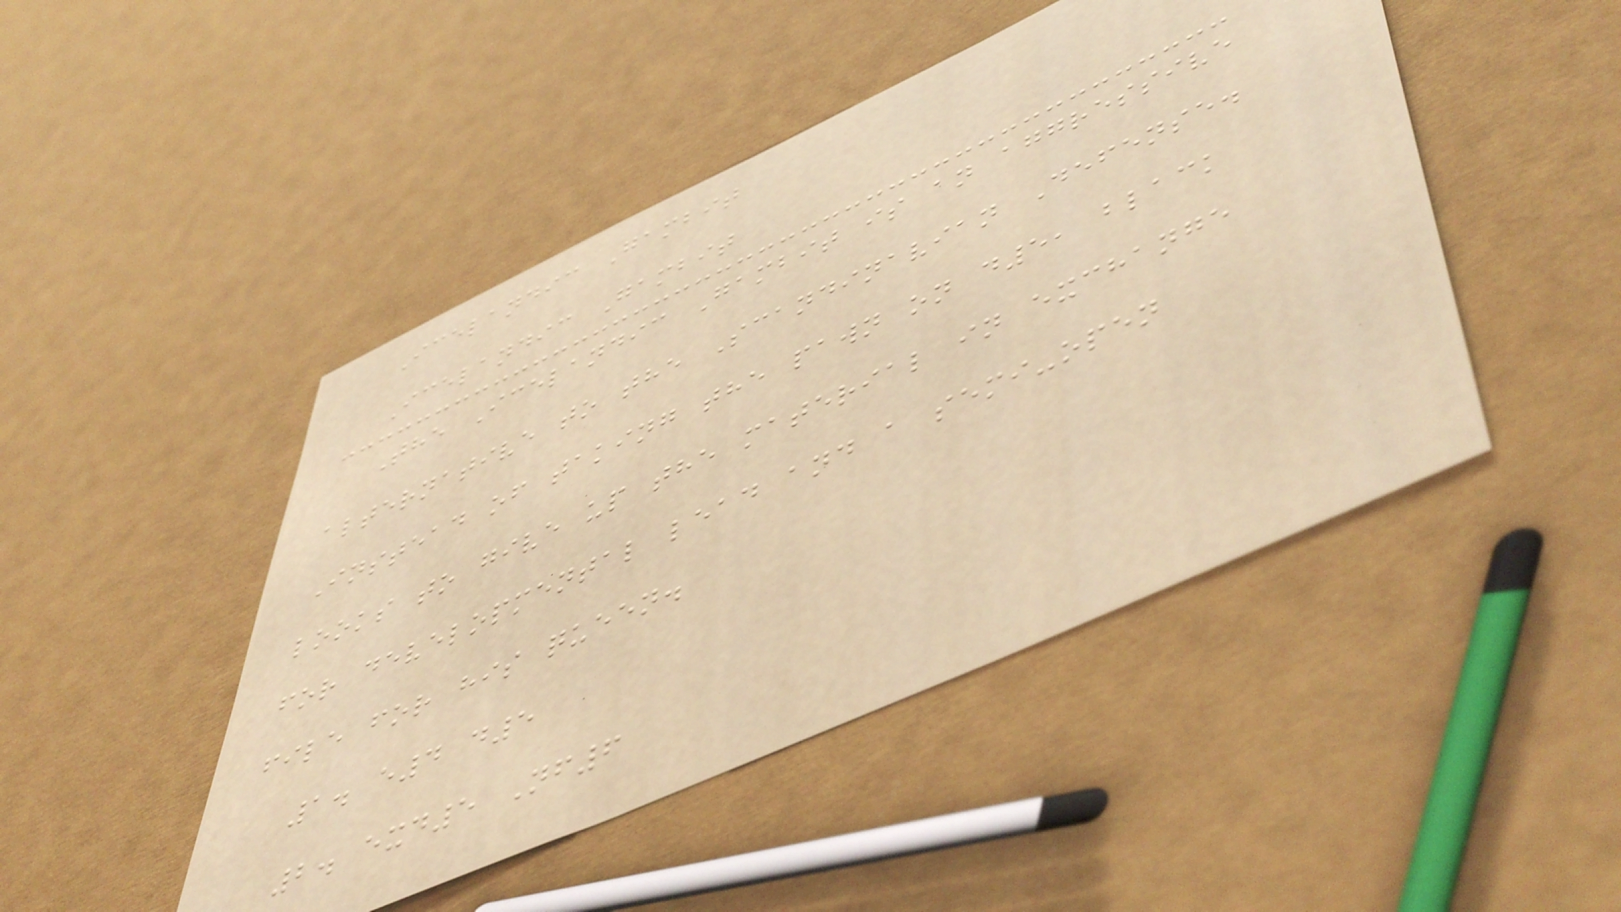Icelandic Gambit
Icelandic Gambit
The Icelandic Gambit is an aggressive
alternative to the Scandinavian Defense.
Instead of taking the pawn on d5, black
looks to give up the material in exchange
for developmental lead and a semi-open
file for his queen.
1. e4 d5
2. exd5 Nf6
